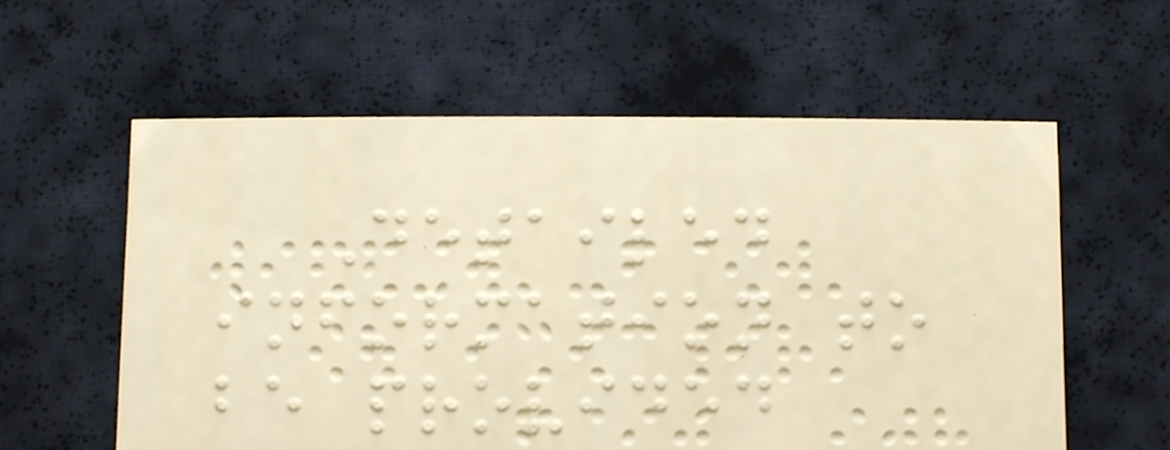Detailed
information to
be provided
